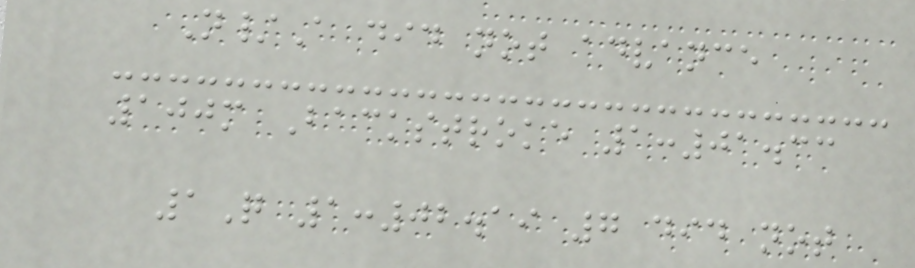N/A did not advance
100m Backstroke 1:01.33
1Q 1:02.19 7 did not
